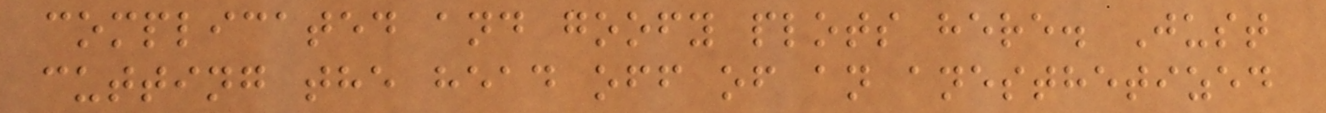complicated and goofy plots here. Just
cutting the head off of an anesthetized
